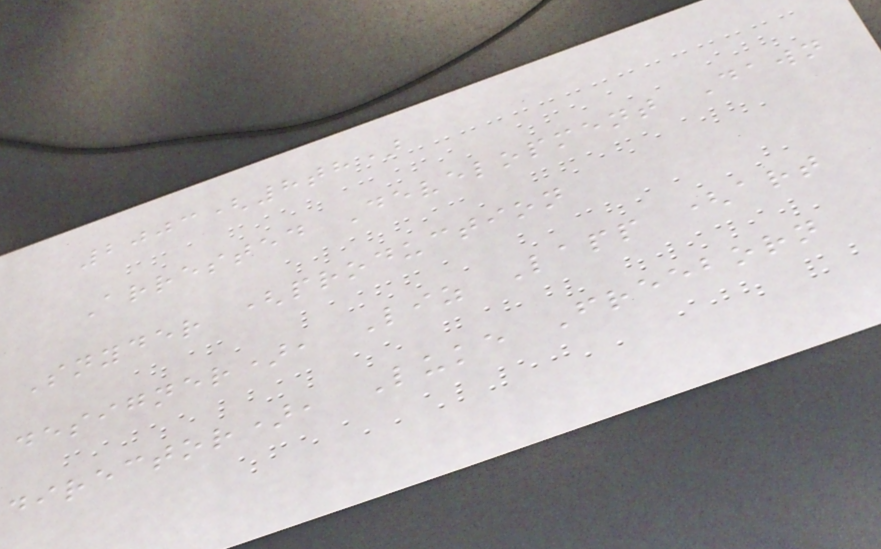2003(8th)
Arrested Development Dawn
Snyder (production
designer), Liz Lapp (art
director), Luke Freeborn
